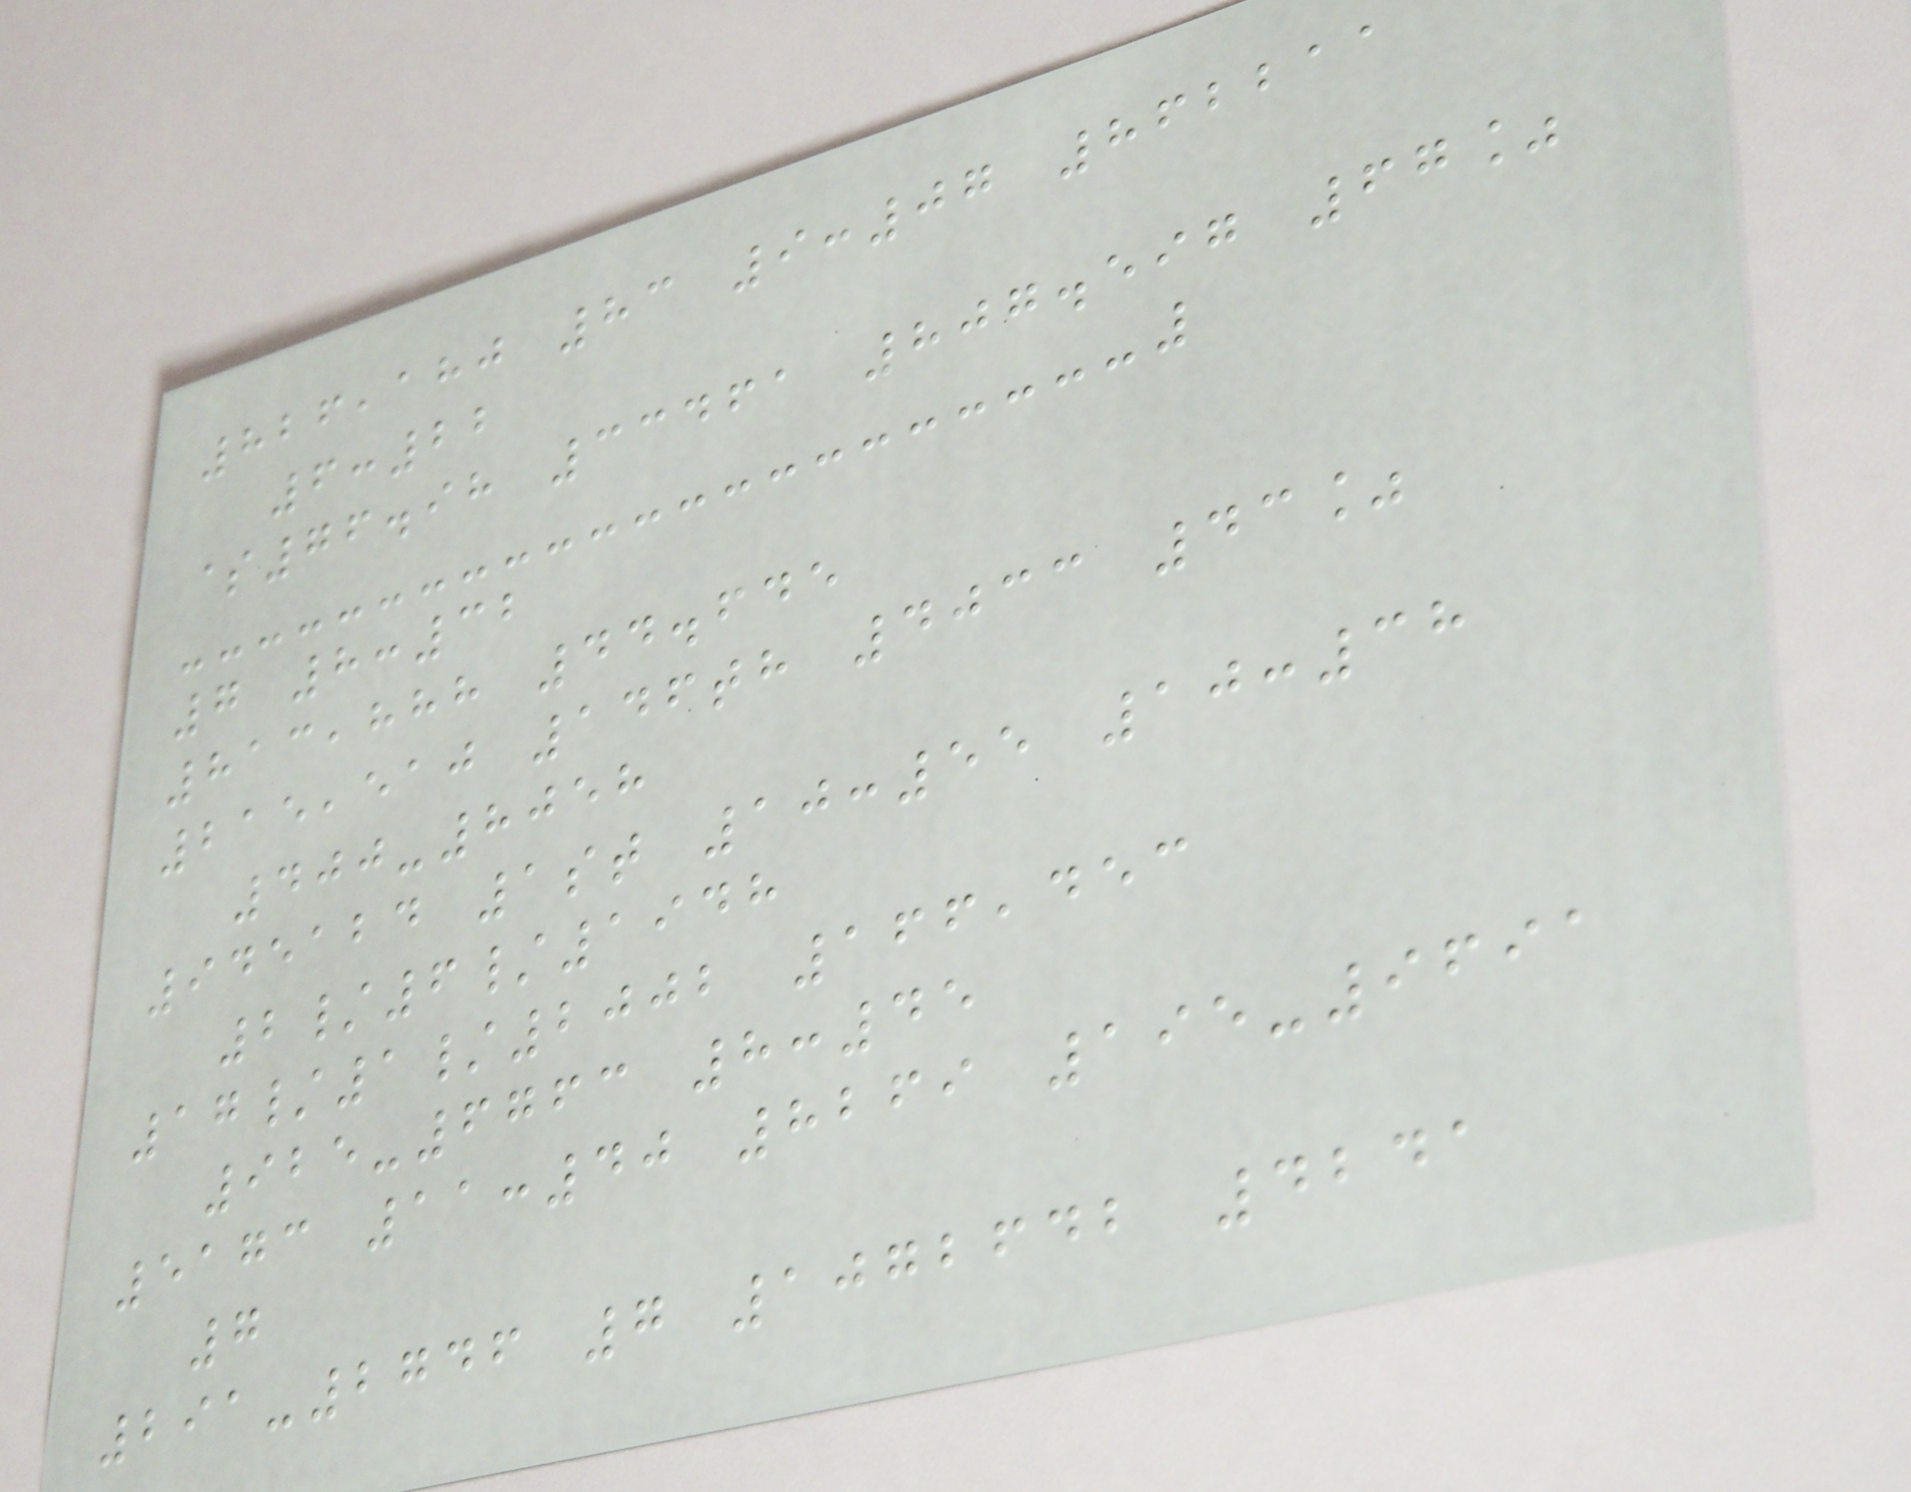826,180 83 9:07 862211
6:22
$76.98 33461 807.597 67%
7 8:32
813,888 44.645
215,510 146th 4033 43%
400-8058
945124 1st 10:55 10:38
2/6/1948
17/1/2002 166,453
925-6763 8:45
5173 11:40 8269 195-9691
7
291-2746 7 1072642 4241
